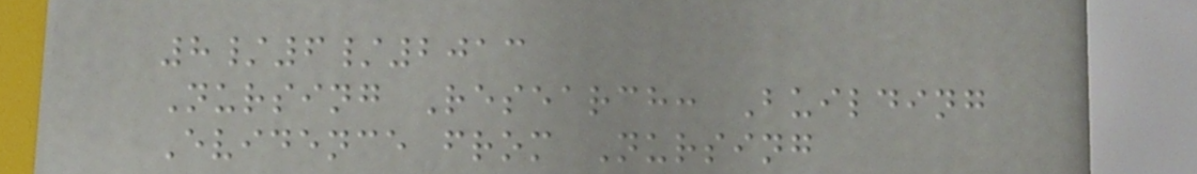8/6/2013
Nursing Research: Building
Evidence from Nursing
